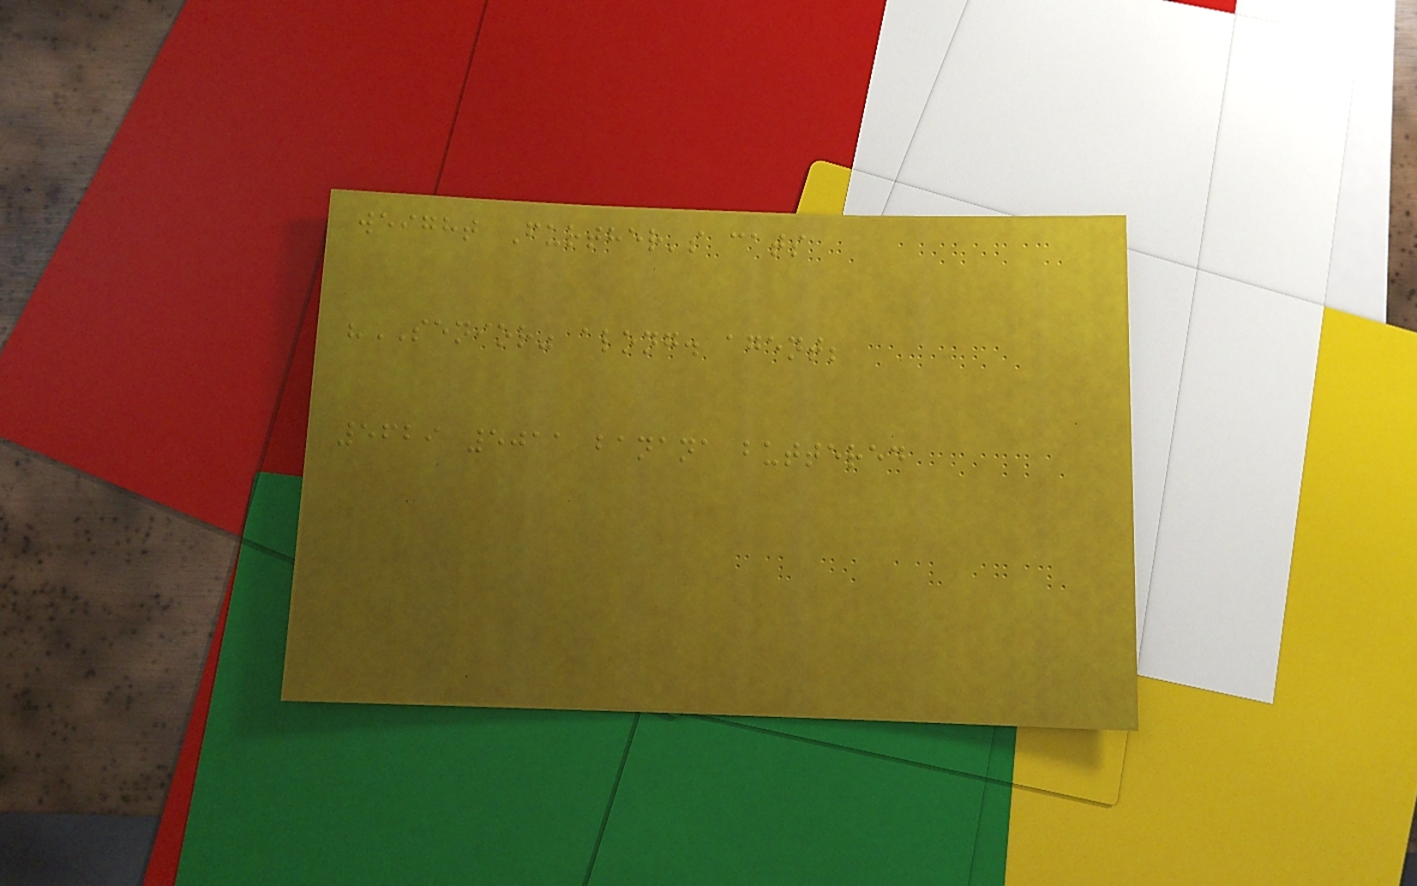weight Further's cats
"SENIOR" along. agent;
5629 5011 banana buttered
